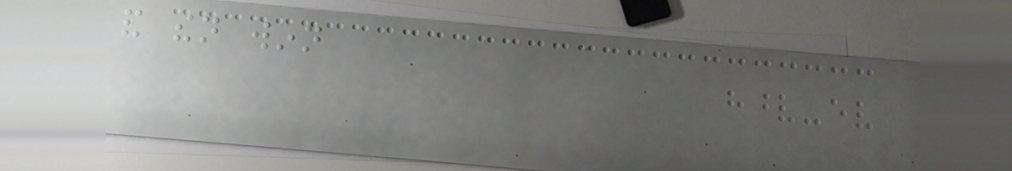and then winn
